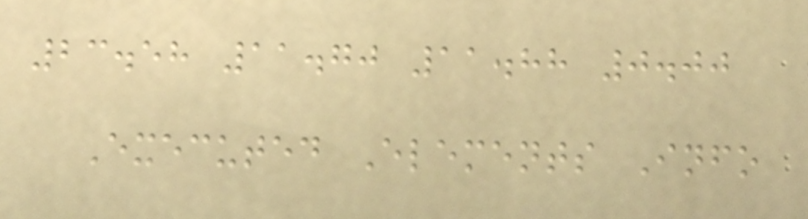23.58 11.70 11.88 0.00
Executed Elements Info
